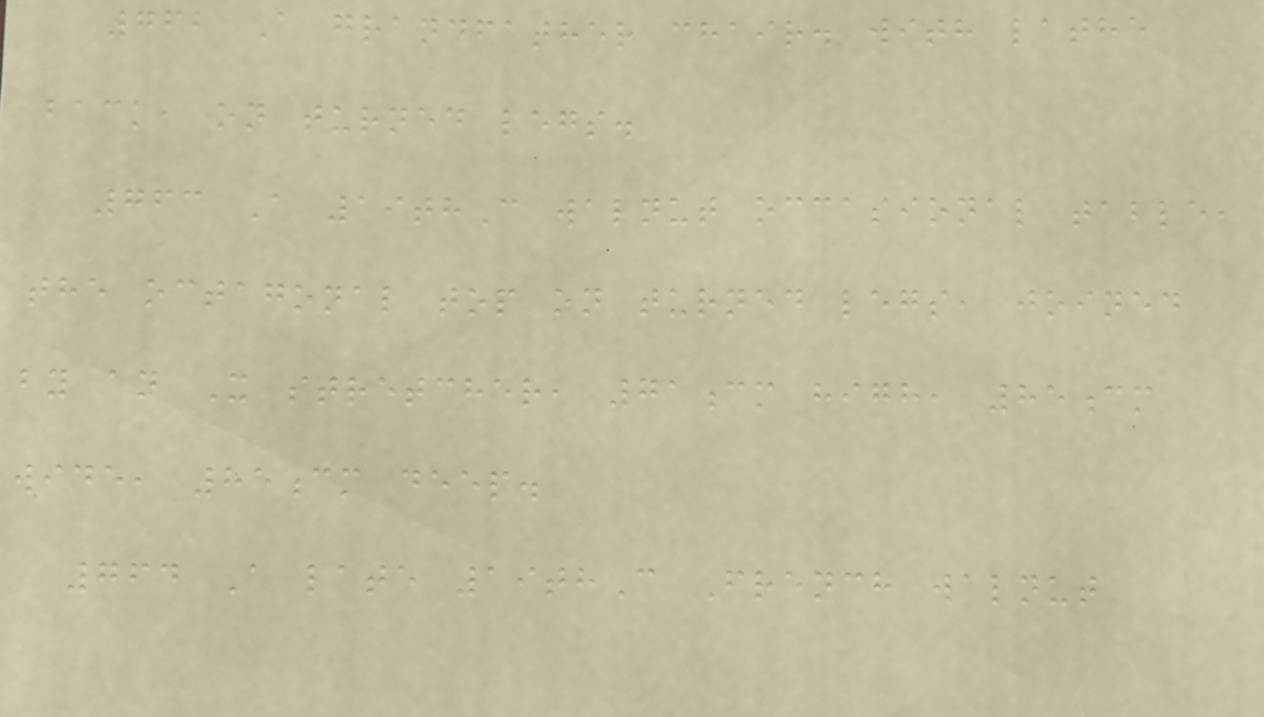762 A grandfather chair. with lathe
back, on turned legs.
763 A 19thC walnut occasional table,
the octagonal top on turned legs, joined
by an X stretcher, 71cm high, 85cm
wide, 85cm deep.
764 A late 19thC French walnut
